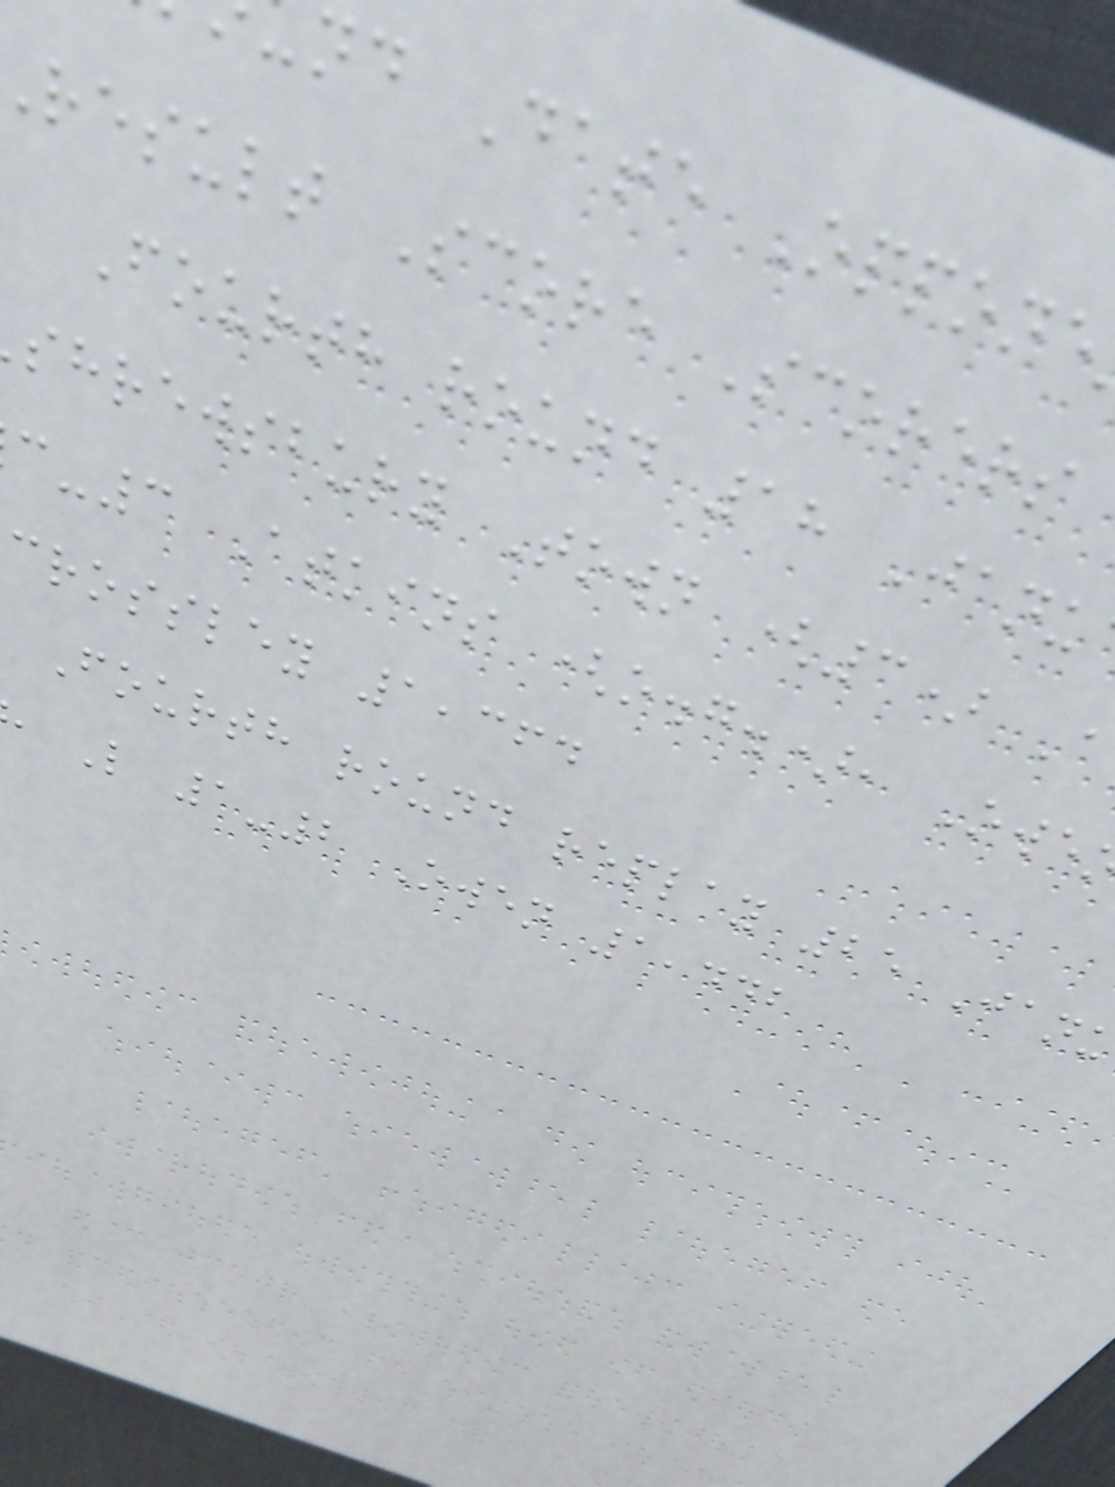nd Date Oppone
result Score Scorers
Fourth round 18 Janu
shrewsbury Town (3) A
-3 Atkins (o.g.), Owe
crossley 1,364
Fourth round replay 25 Jan
L 1-2 Owen 1,442
